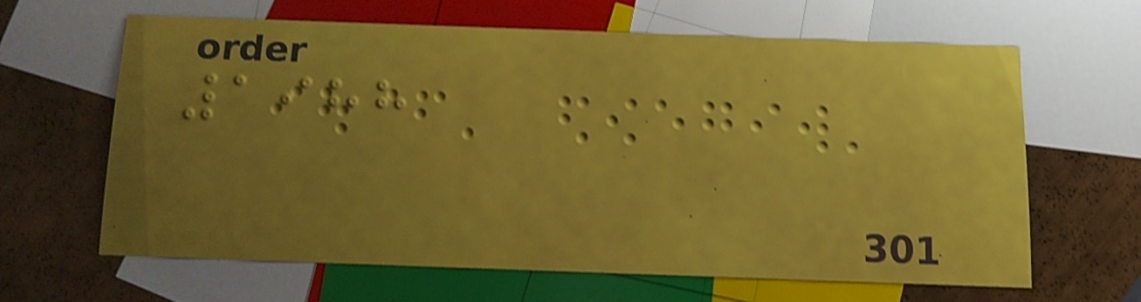1988
